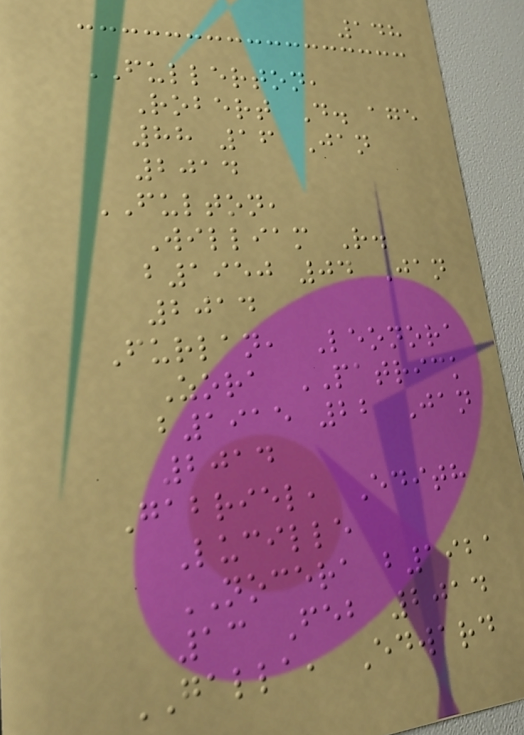148
FULLERTON,
Robert D. age
88 16 Jan
2014
FULTON,
William R.
b1950 04 Jan
2014
Furlan, Leonora
Zora PATRICK
b1915 22 Jan
2014
Gabriel, Edith
Lucille
NOCERA b1921
13 Feb 2014
GALLA, Edward
